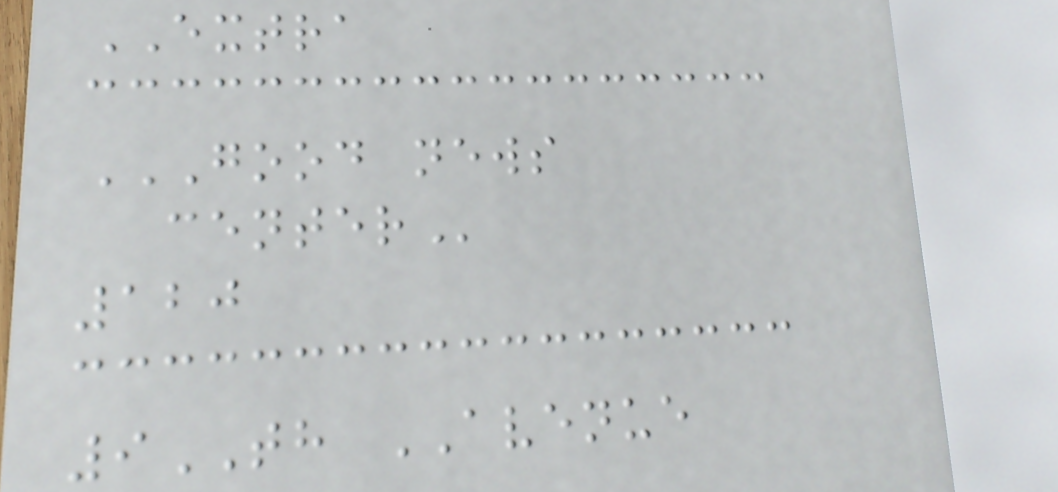EXTRA
GOOD NEWS
CENTER
120
9TH AVENUE
